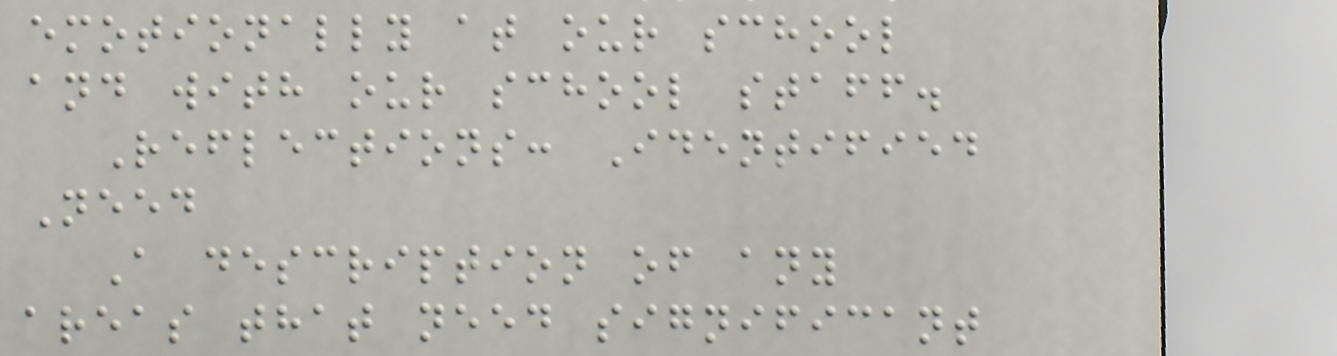emotionally at our school
and with our school staff.
Reflections: Identified
Need
A description of any
areas that need significant
